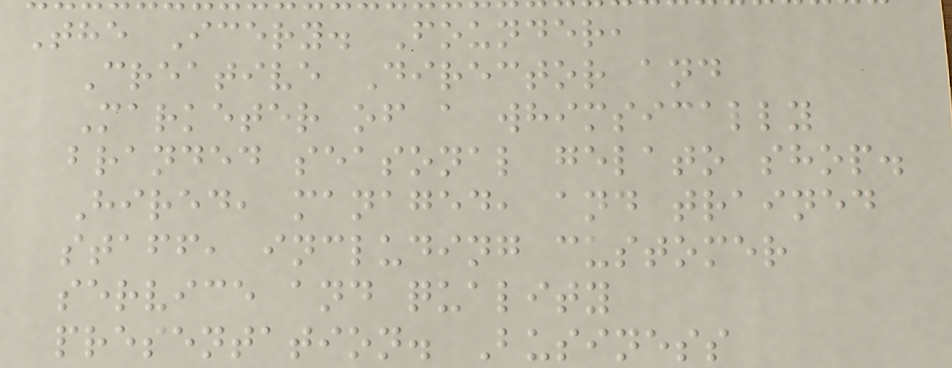The Icery. Founder,
Creative Director and
Marketer of a whimsically
branded seasonal gelato shop.
Hired, managed, and trained
staff, including customer
service and quality
presentation. Business
